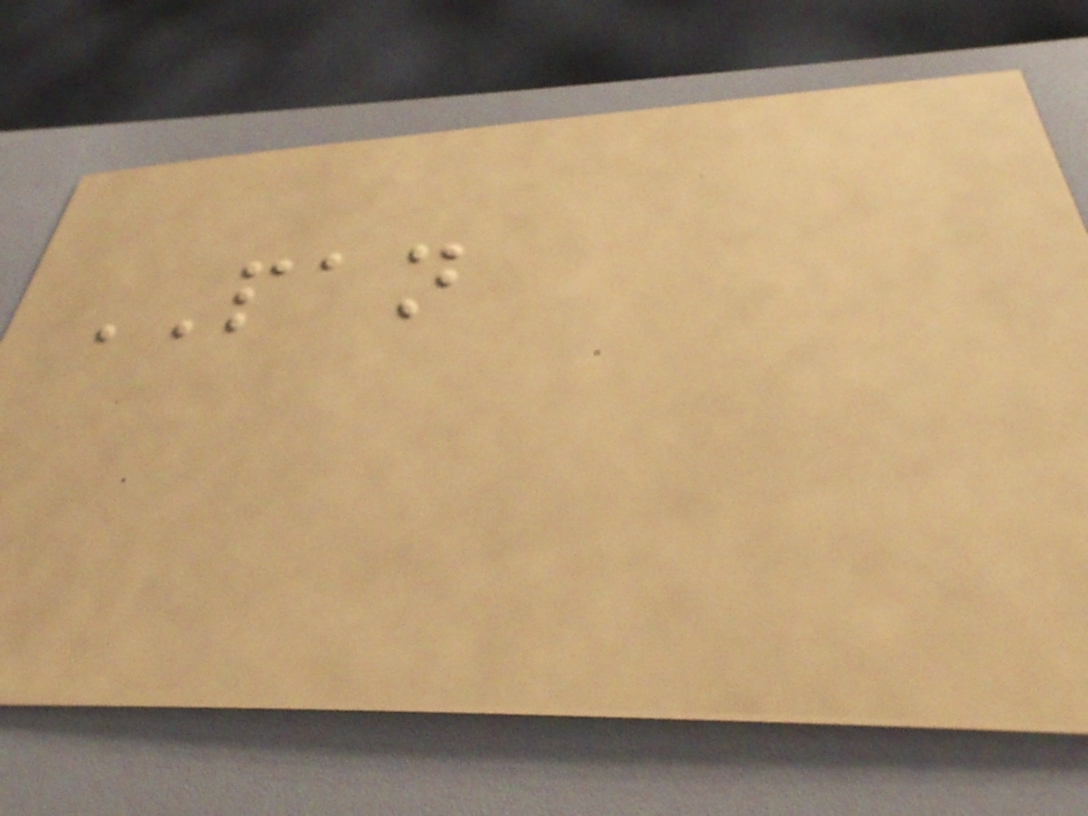PAN
